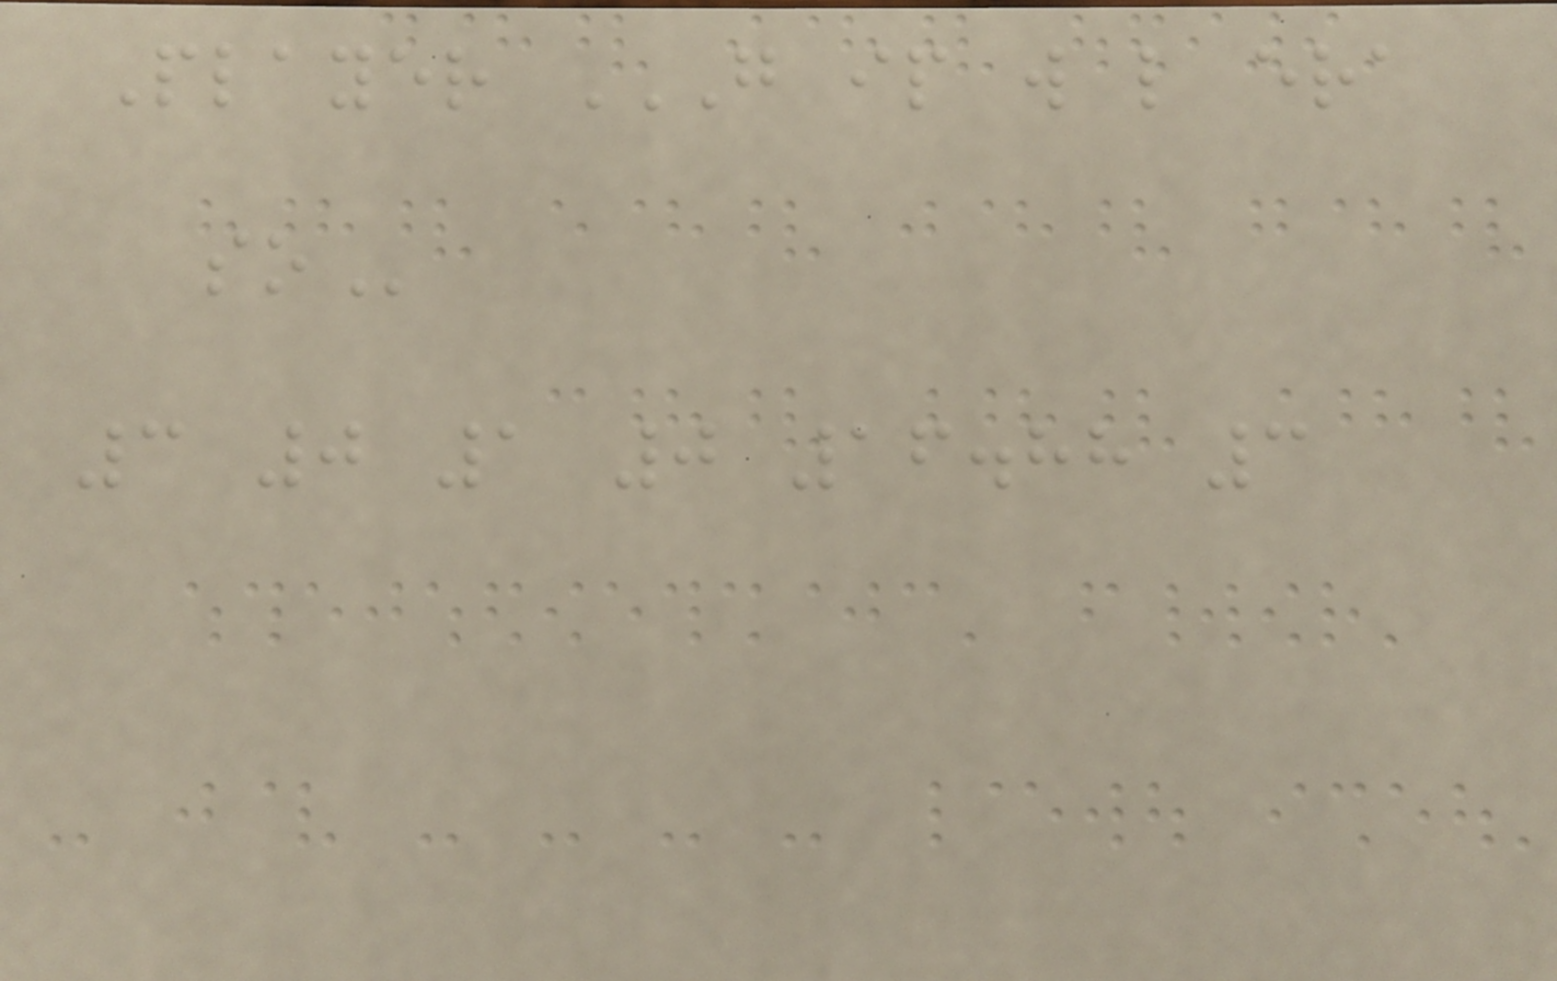Player G IP W L ERA
SO
3 0 1 0 16.88 3
